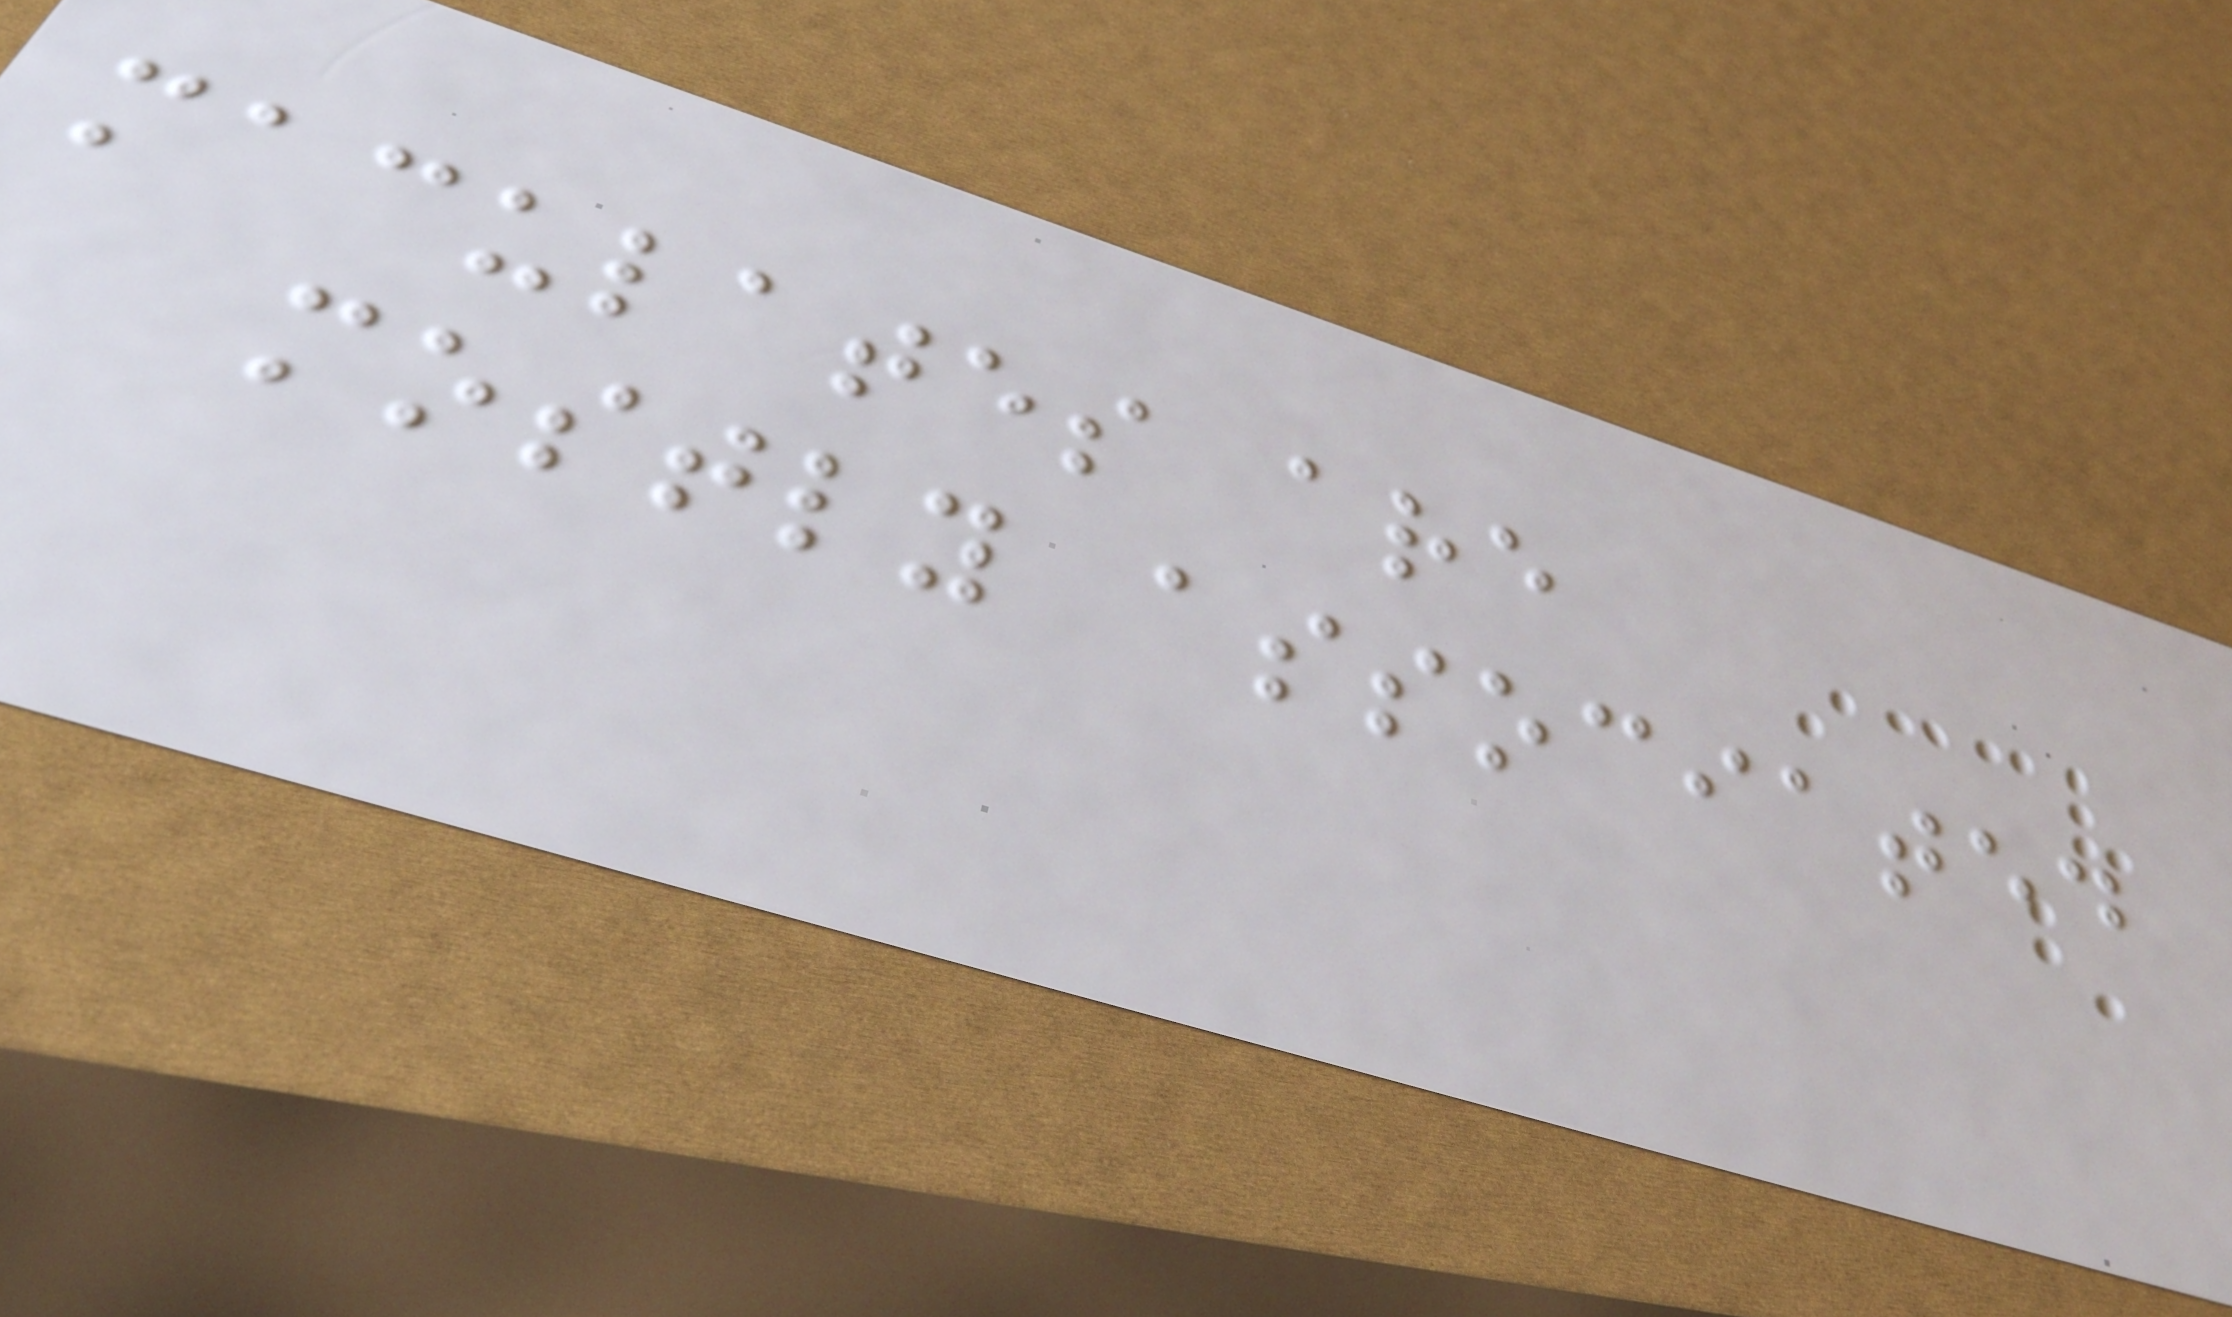maculates are
mostly associated
